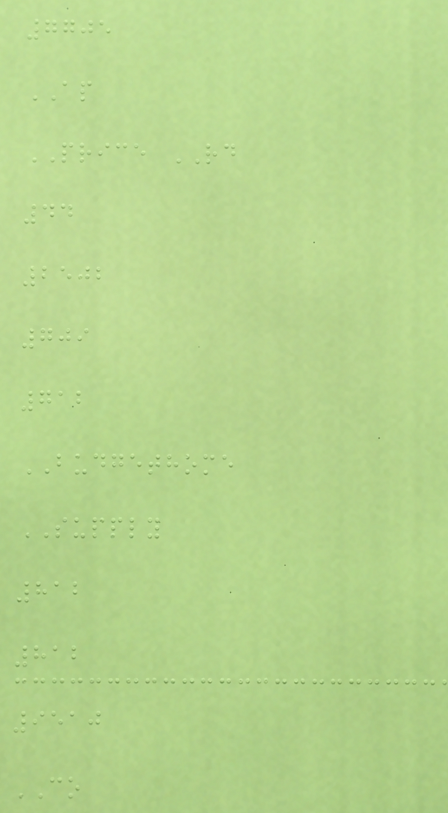7705
AP
PRICE RD
44
2502
709
712
BUDGETHOME
SUPPLY
812
812
9510
CO
